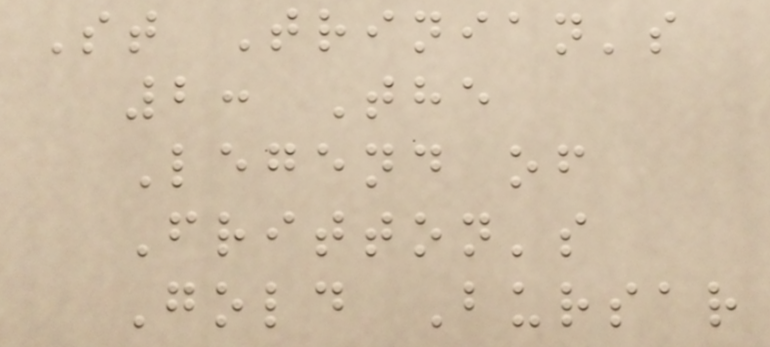St Trinian's
2: The
Legend of
Fritton's
Gold Bursar
